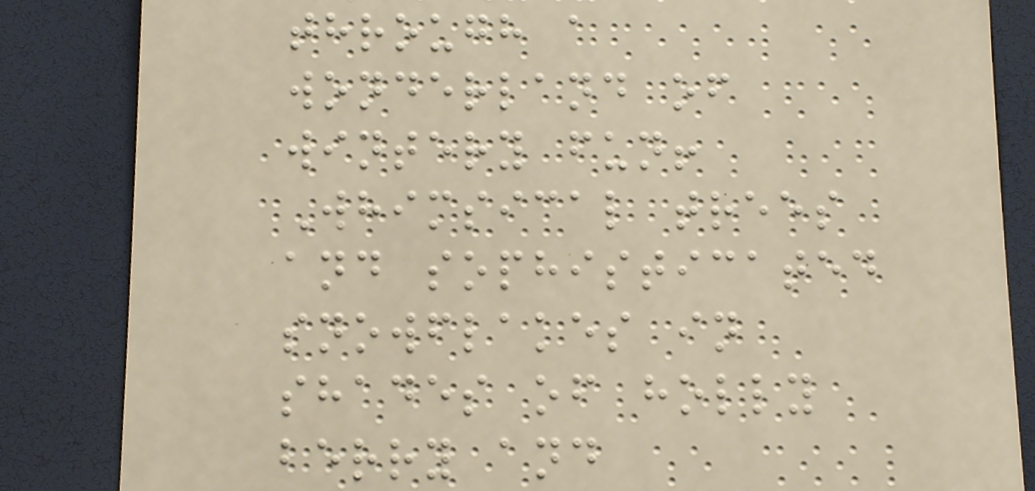through a
wonderland of
wintery fun!
Whimsical trees
and sophisticated
snowflakes in
shades of holly
berry and
